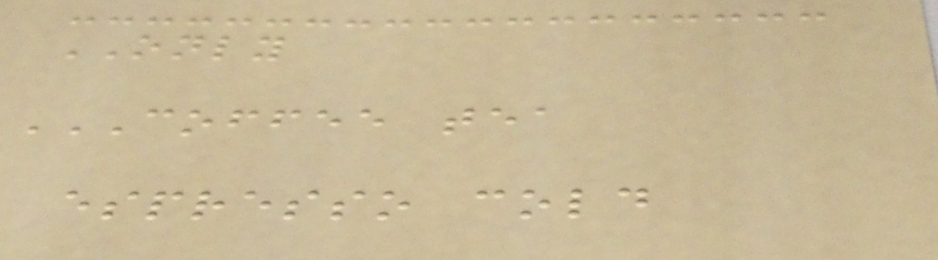ONLY
COFFEE TEA
ESPRESSO COLD
